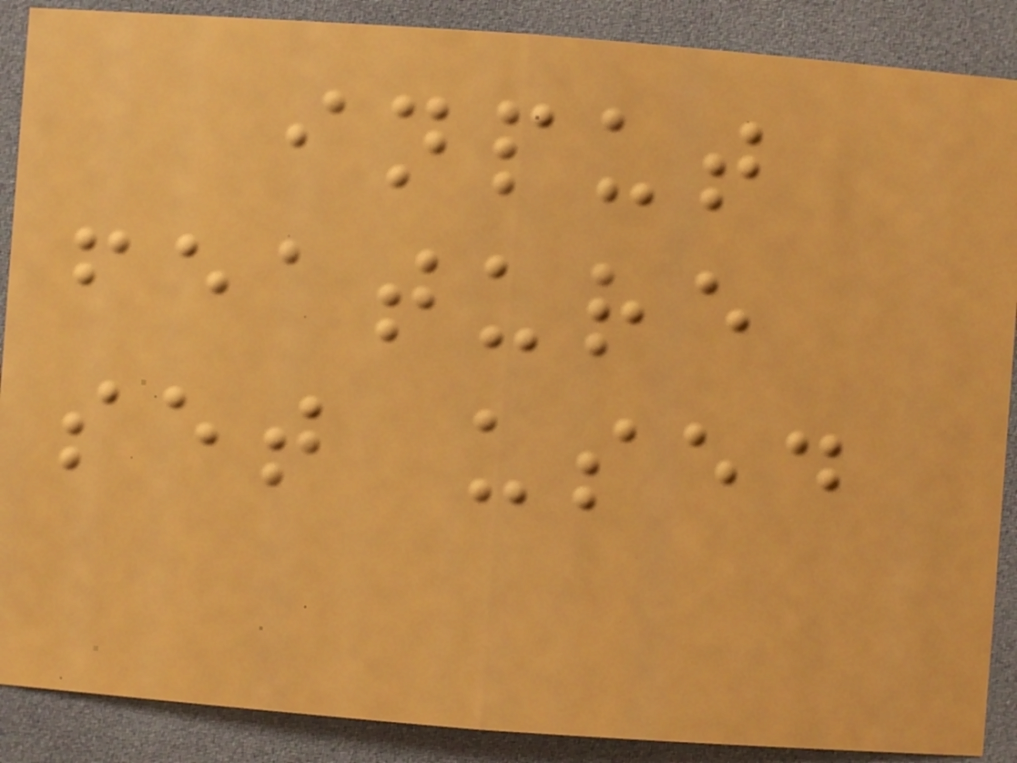input
feature
set used
